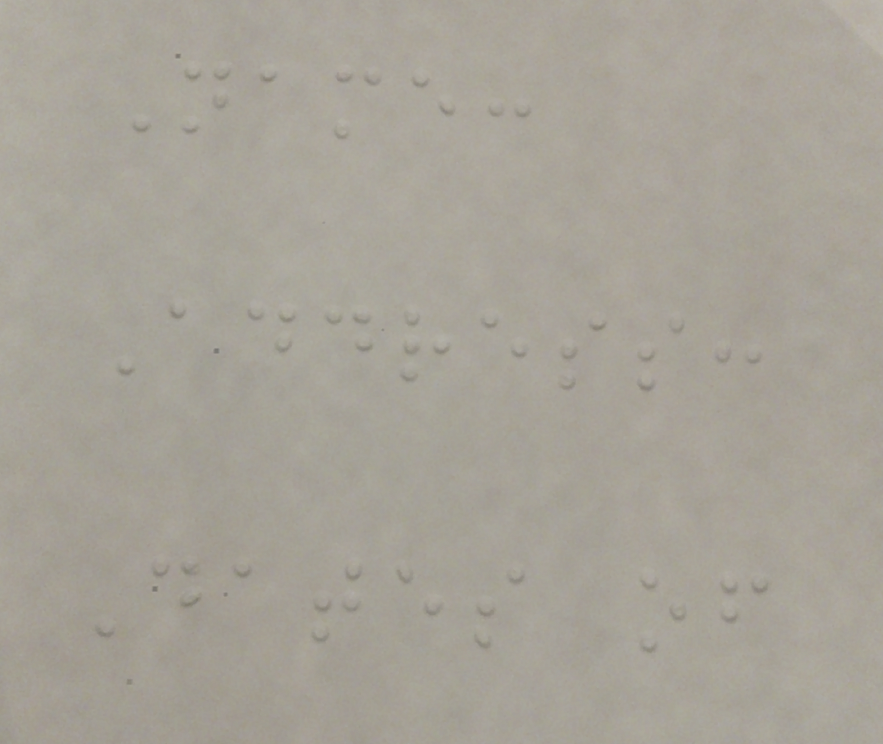Name:
Address:
Dates of
